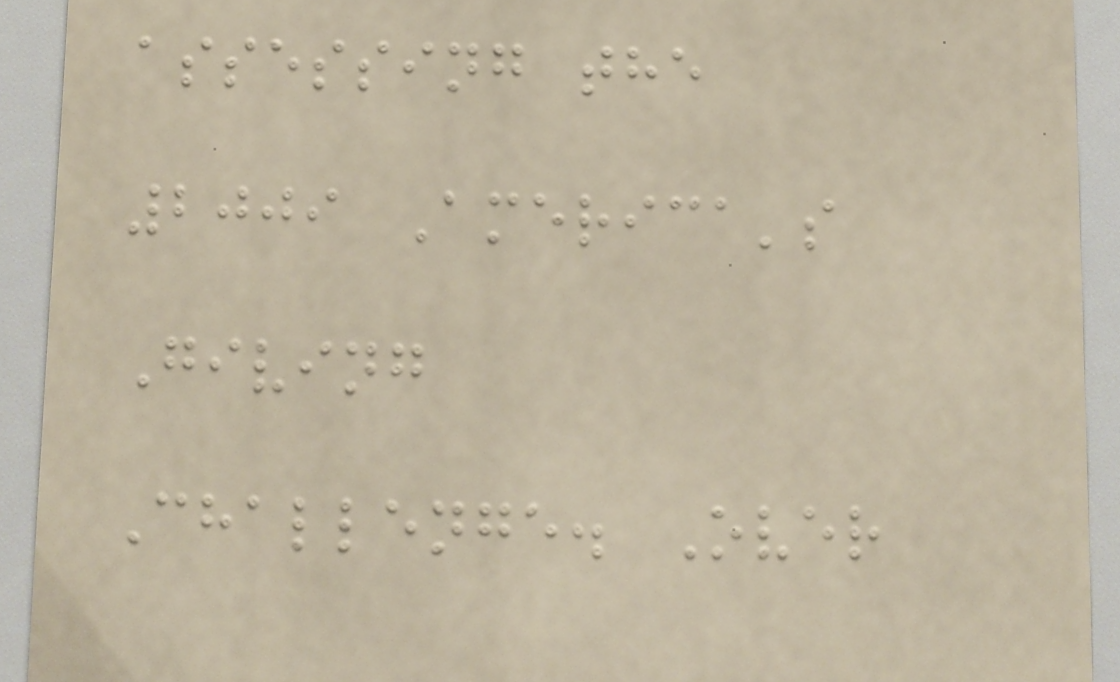assessing the
2009 America's
Giving
Challenge. Over
